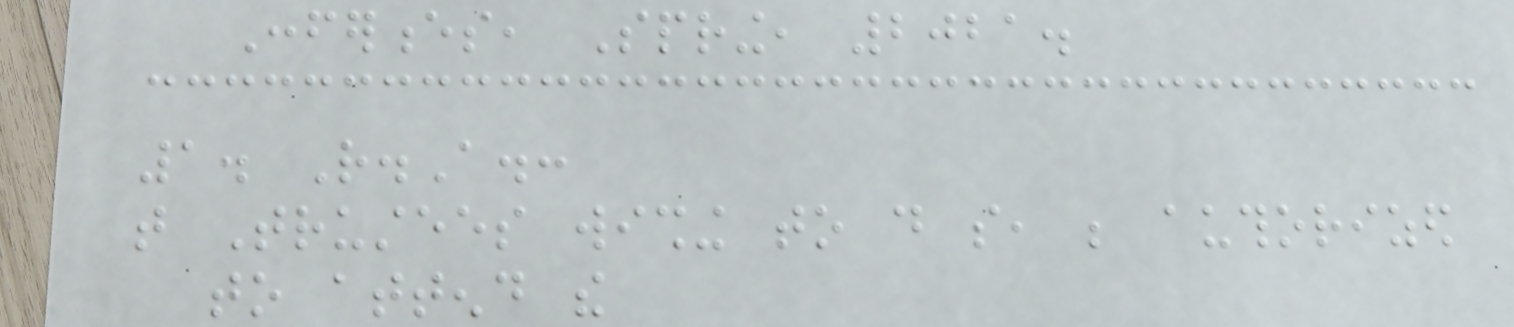Conferences, Spring, 2021.
1. R.A.:
that Trustees wishing to do so, be authorized
to attend the
